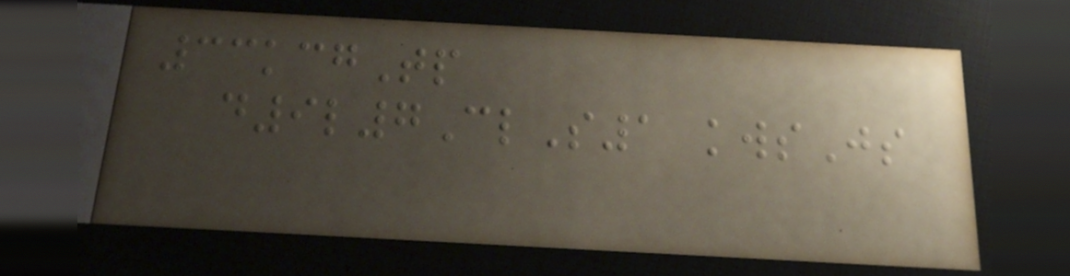33kcgTp
d9l7ClS1 kwsJs
